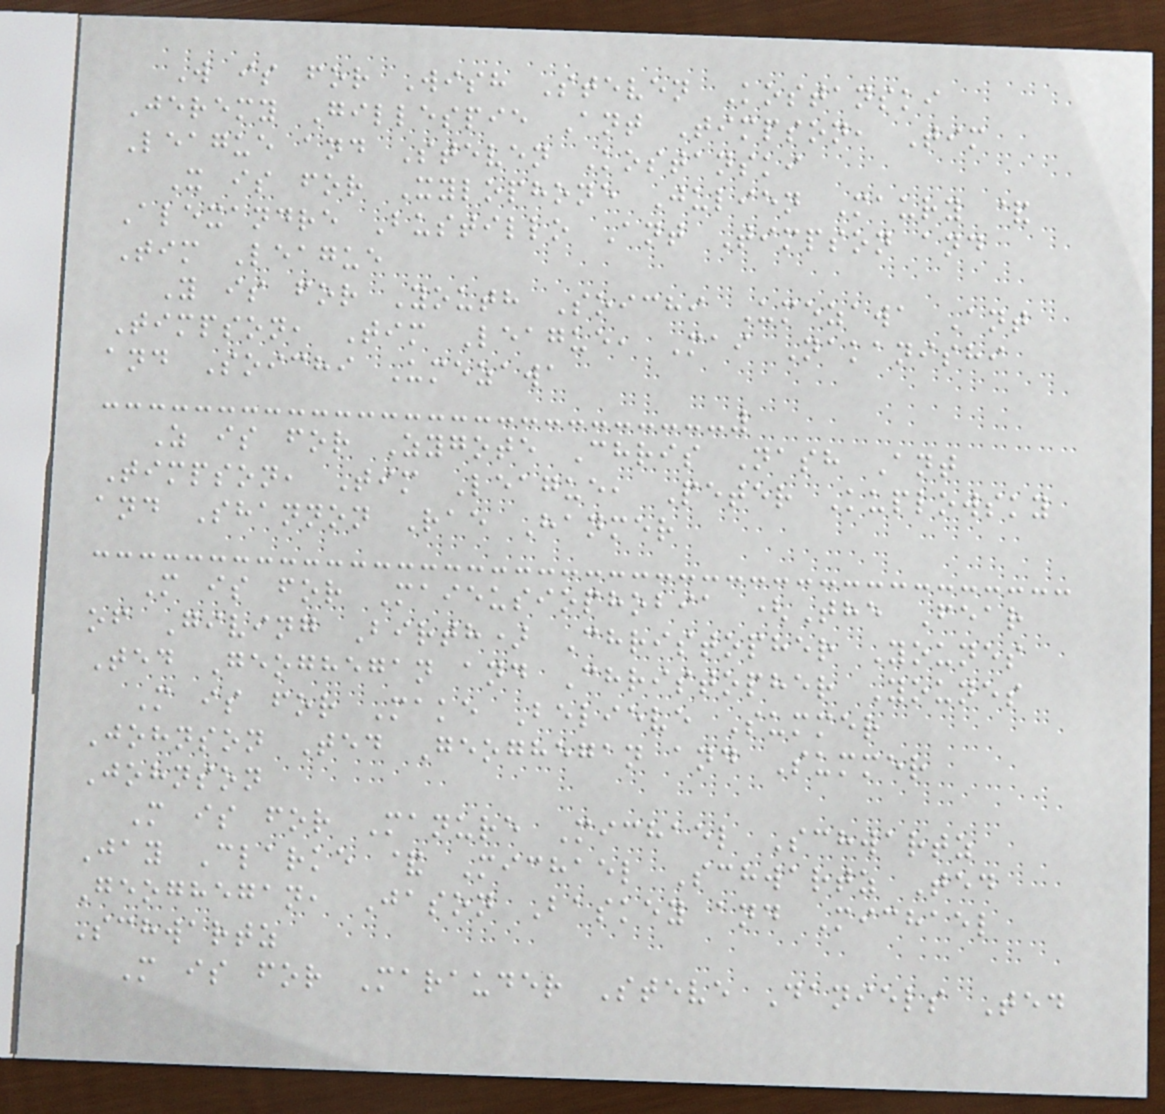W is for Wish Steven Kostanski
Jeremy Gillespie Ant Timpson, Tim
League and Steven Kostanski
X is for Xylophone Julien Maury &
Alexandre Bustillo Ant Timpson and
Tim League
Y is for Youth Soichi Umezawa Ant
Timpson, Tim League, Mai Nakanishi
and Soichi Umezawa
Z is for Zygote Chris Nash Ant
Timpson, Tim League, Peter Kuplowsky
and Shannon Rae Hanmer
M is for Maieusiophobia (The Fear
of Giving Birth) Christopher Younes
Ted Geoghegan and Christopher Younes
M is for Make Believe Summer
Johnson Ted Geoghegan and Summer
Johnson
M is for Manure Michael Schwartz
Jay Clarke & Michael Schwartz Ted
Geoghegan, Jason Baskey and Michael
Schwartz
M is for Marauder Steve Daniels Ted
